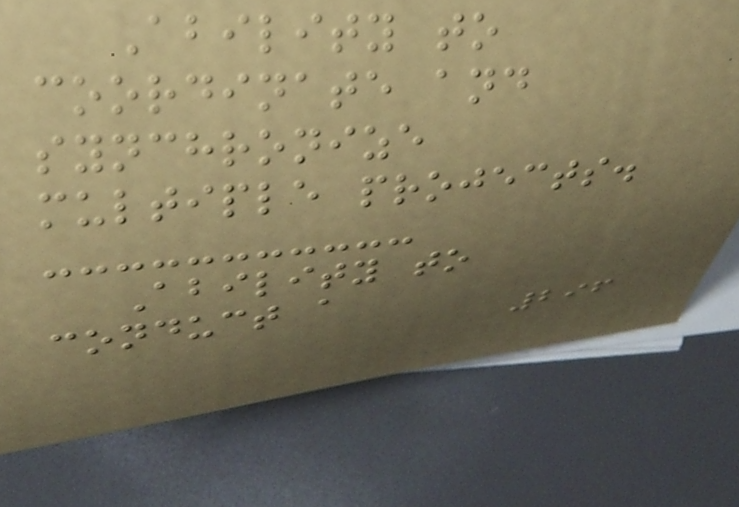Ability to
coordinate and
synchronize
multiple projects.
Ability to
conduct a
296
